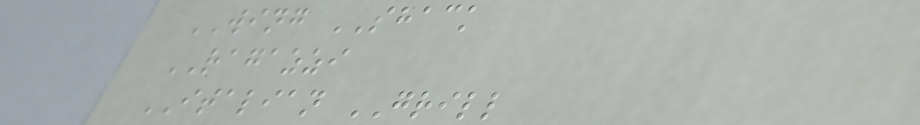WING SHACK
RAGAZZI
ITALIAN GRILL
